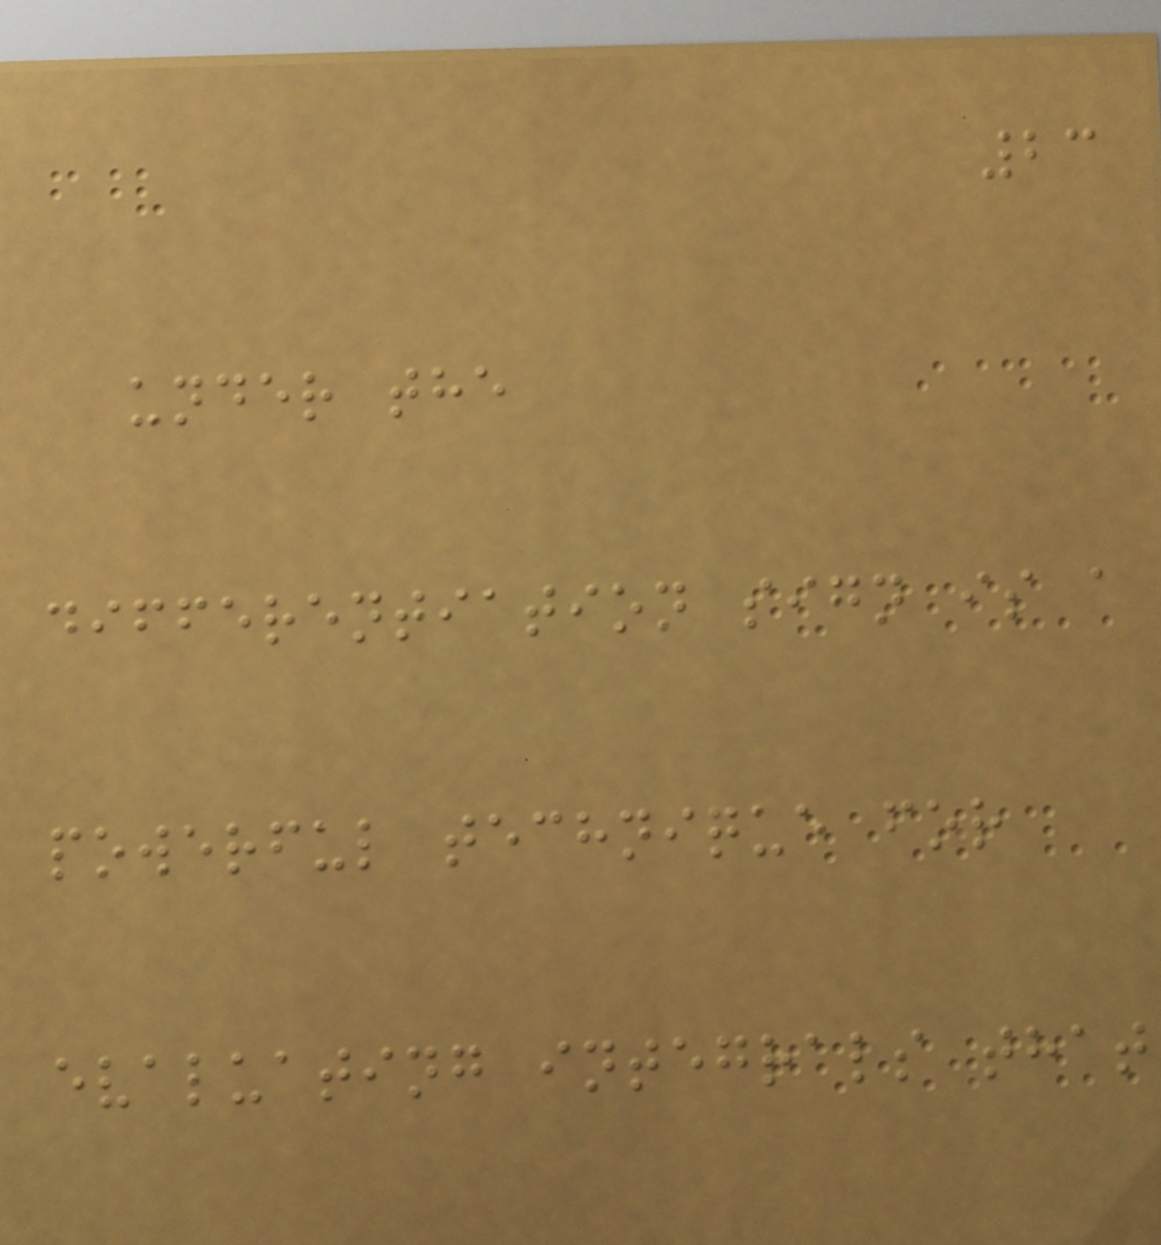23
under the
differentiation sign is a
powerful technique for
evaluating integrals that
